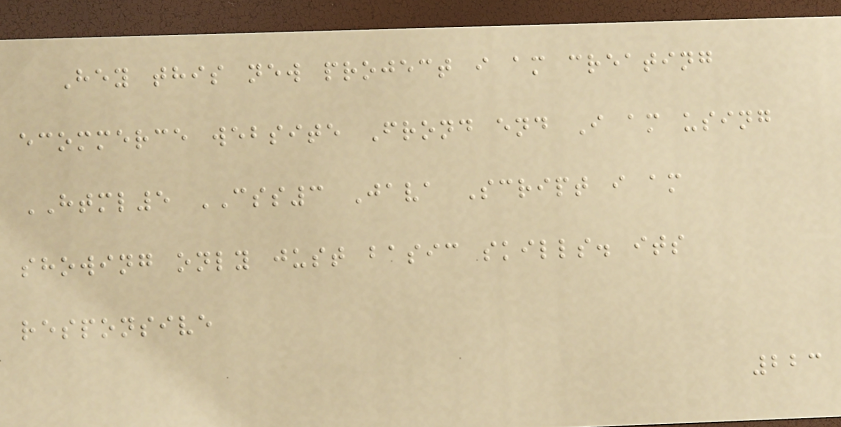Hey this new project i am creating
ecommerce website Frond end I am using
HTML5 CSS3 Java Script i am
showing only just basic skills. its
responsive
223
